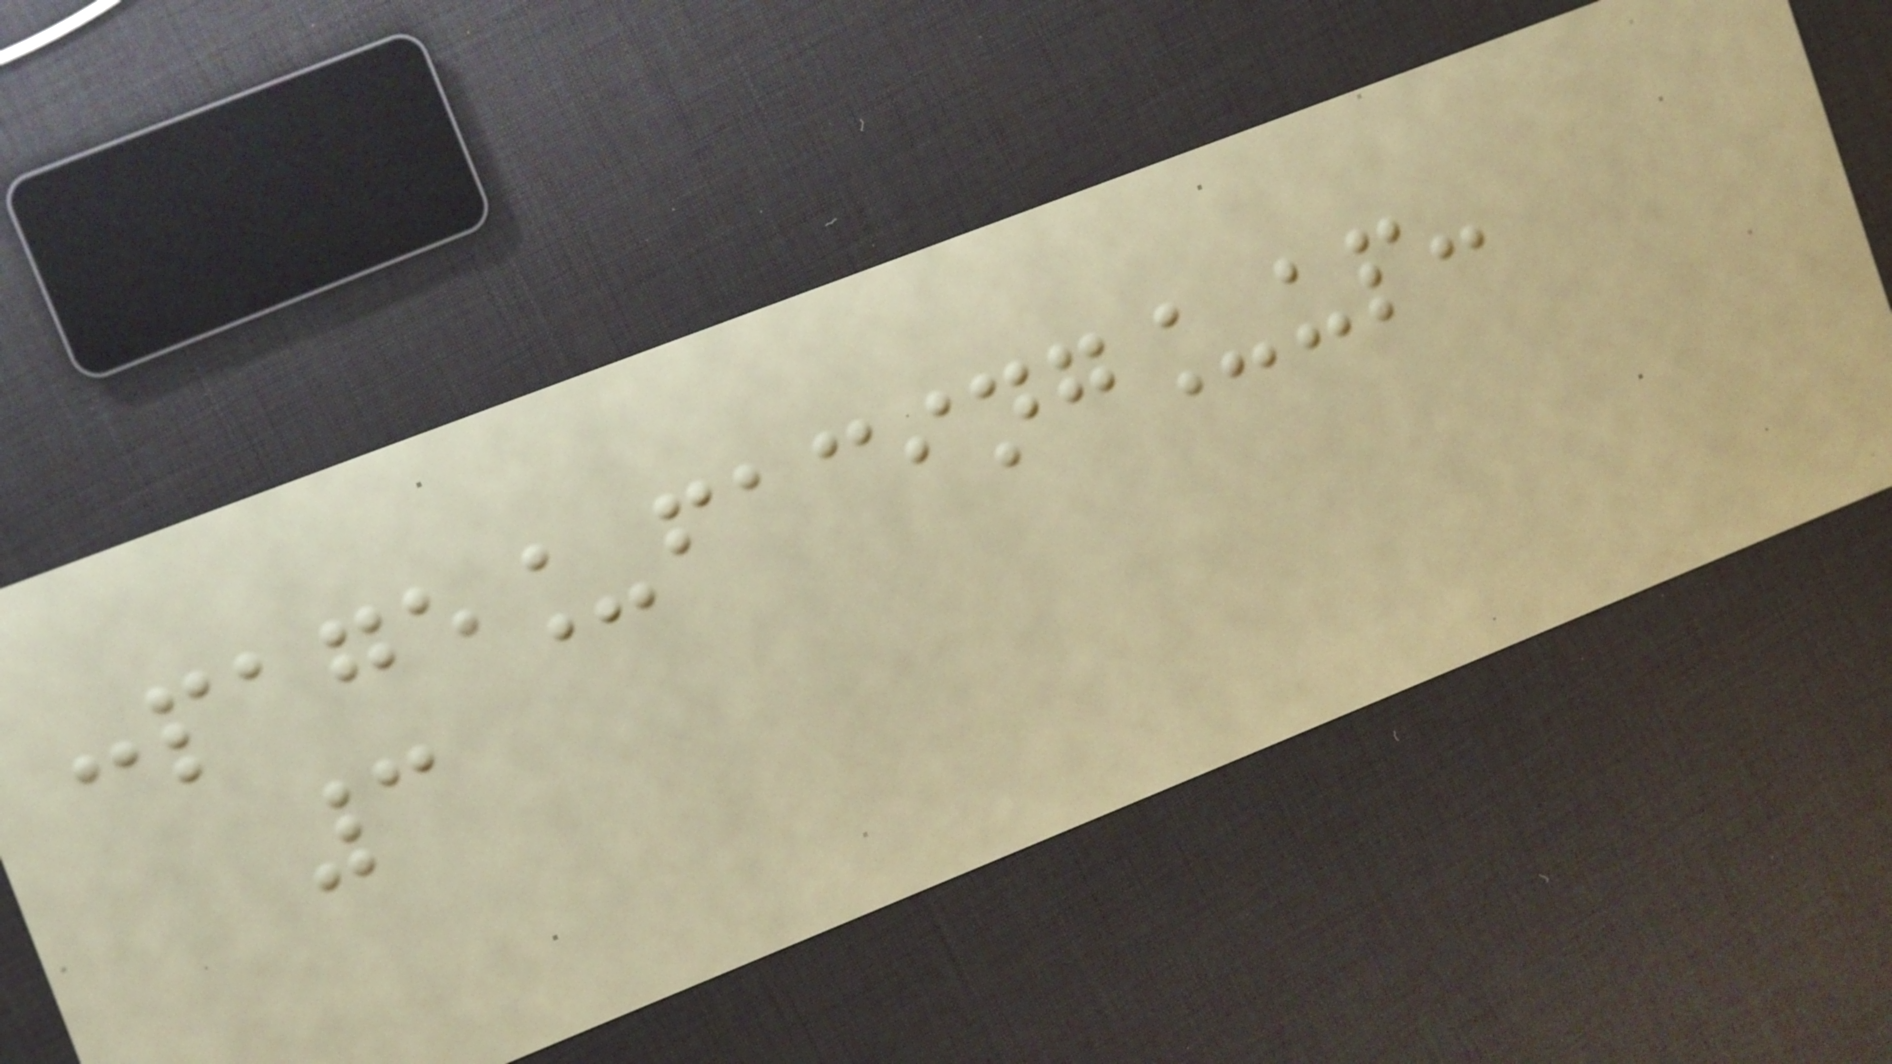:page_facing_up:
3
